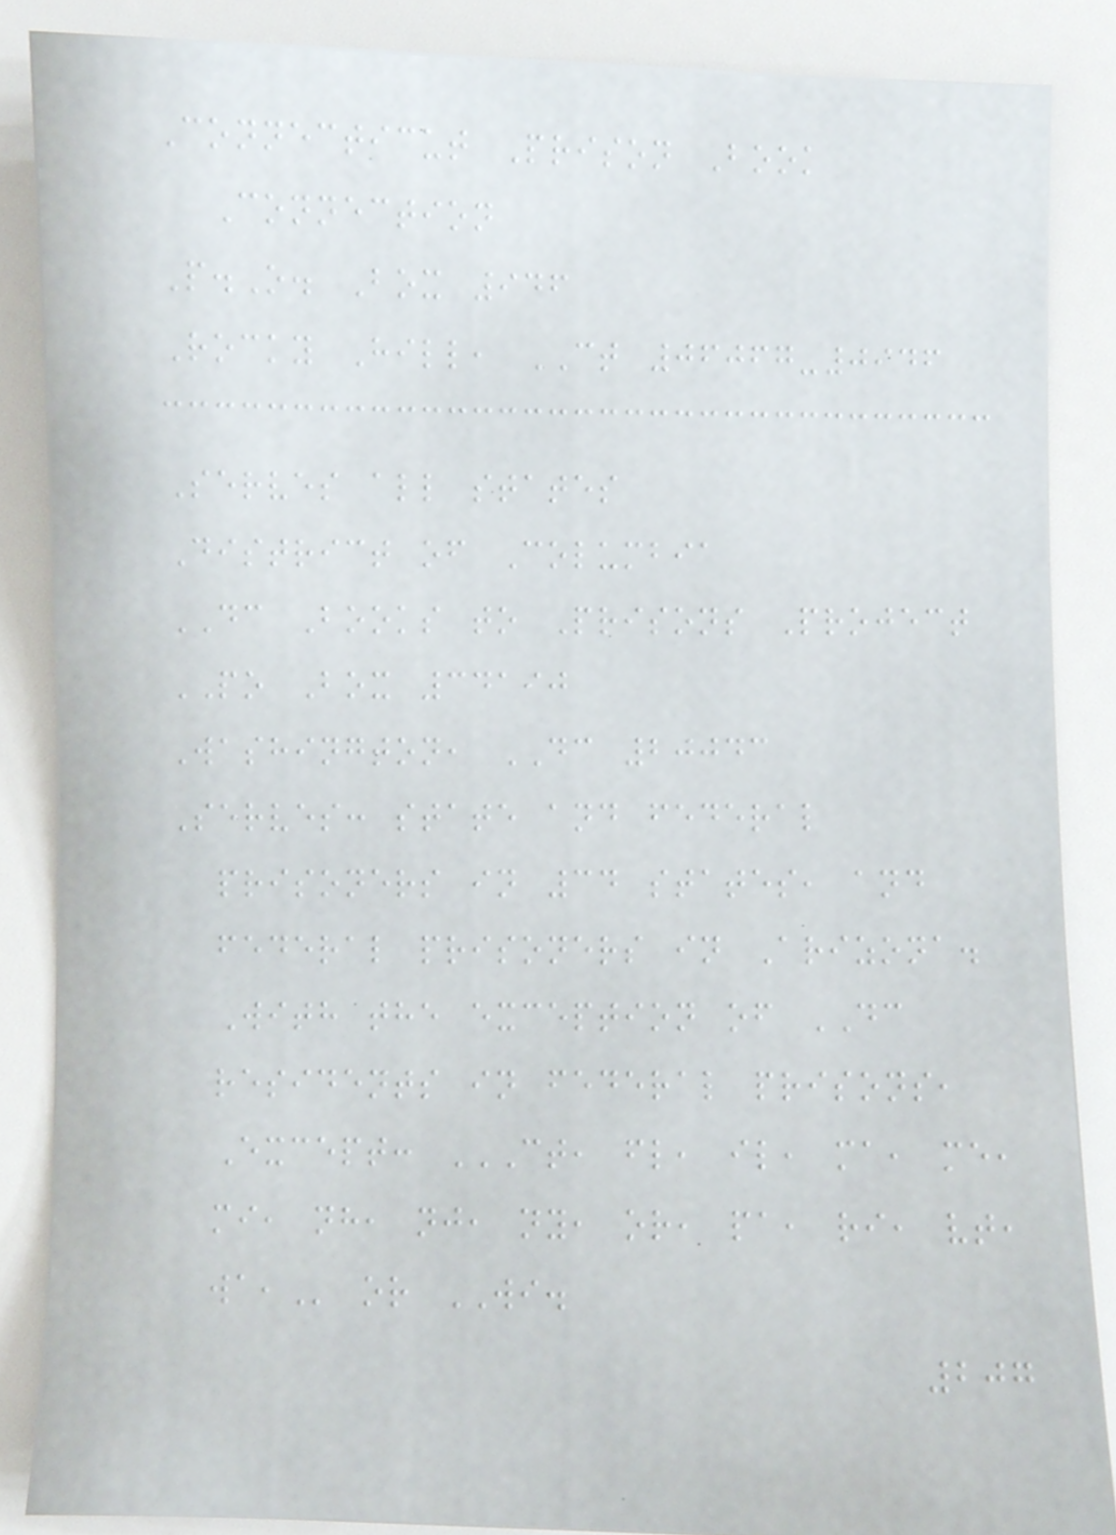Connecticut Prison Book
Connection
P.O. Box 946
Rocky Hill, CT 06067-0946
Serves all states
District of Columbia
DC Books to Prisons Project
PO Box 34190
Washington, DC 20043
Serves: state and federal
prisoners in 34 states, and
federal prisoners in Arizona.
With the exception of DC
residents in federal prisons,
Except: CT, FL, IL, MA, ME,
MI, NH, NJ, NY, OR, PA, RI, VT,
WA, or WI.
207
